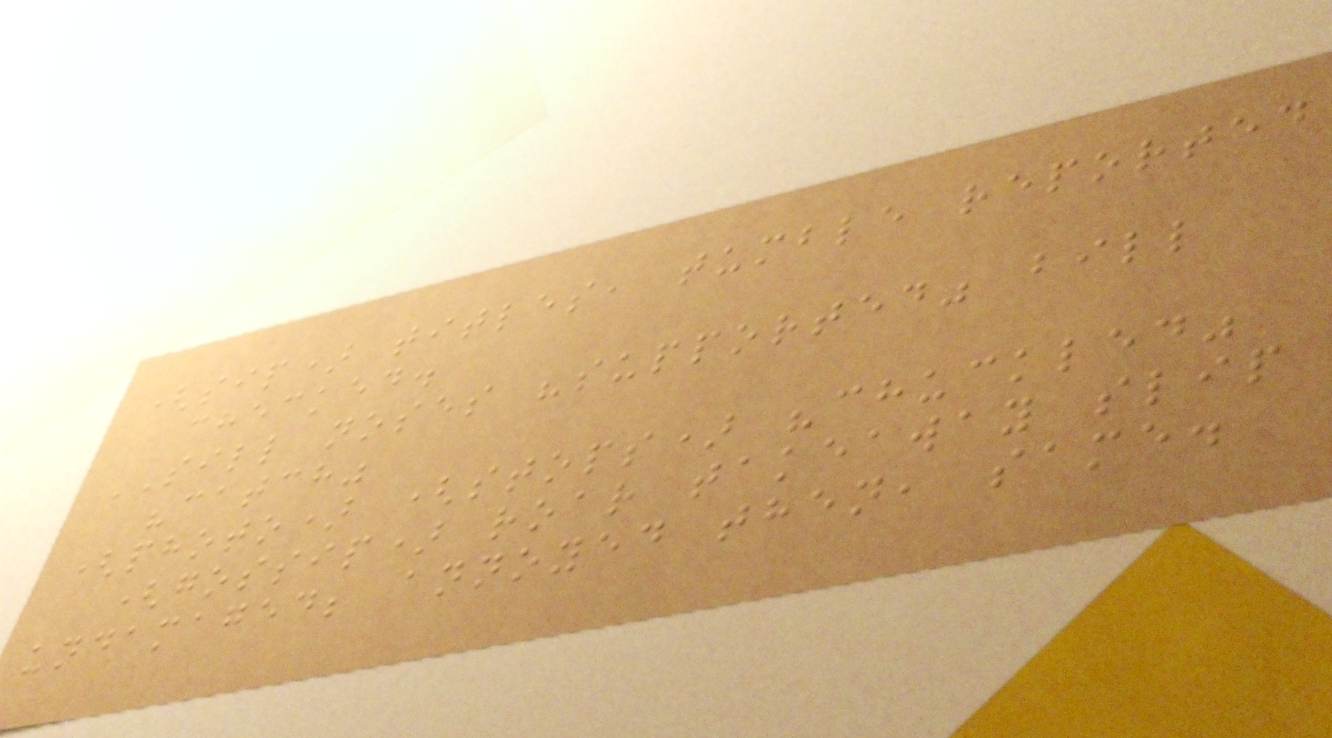(sip) titles, tumble reported
checked.
SILL noses "supported" bill
"catch"
(photo) (stops) "chuckled"
(gossip) roar takeaway slip
undamaged; annoyed then, same.
